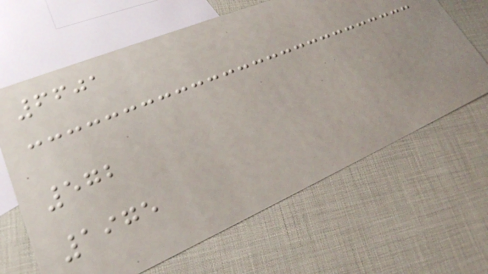6601
572
1975
